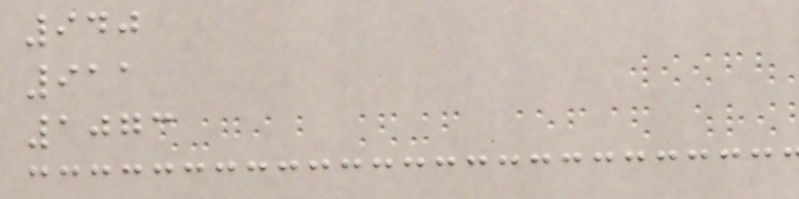940
911
1073
